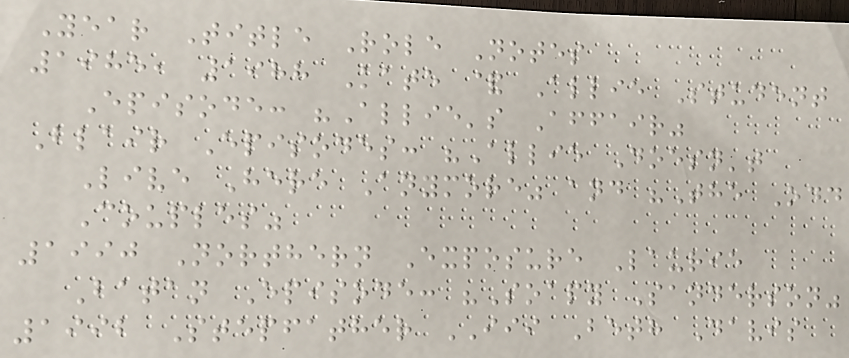Year Title Role Notes
1985, 1988 Kate & Allie Student
Episode: "Allie's Affair"
Blair Episodes: "Allie Doesn't
Live Here Anymore" and "The Odd
Couples"
1990 Northern Exposure Laurie
Batan Episode: "Soapy Sanderson"
1992 Stepfather III Beth Davis
